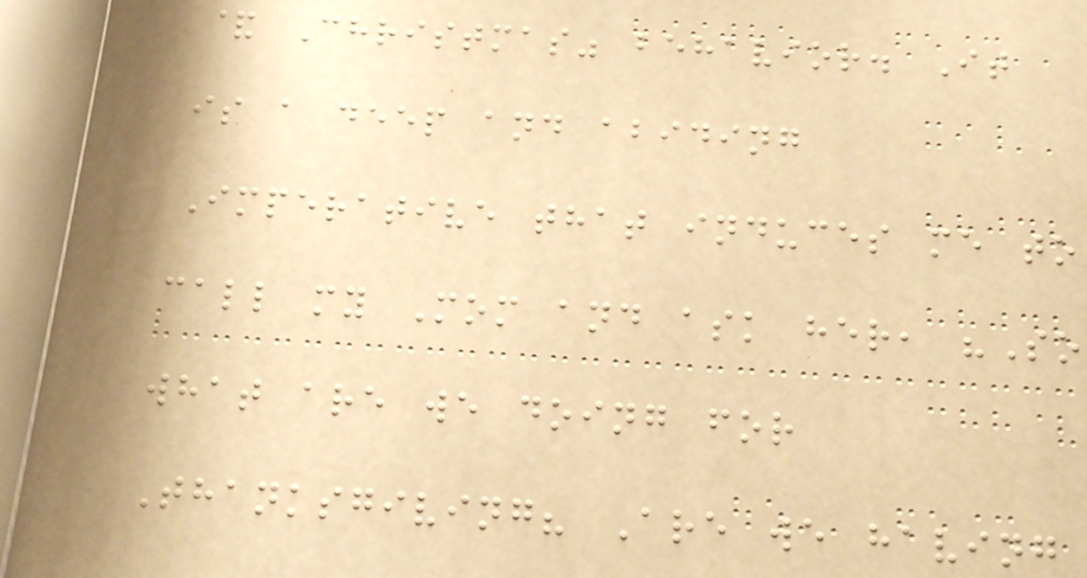& Christmas" behavior. It
is a deep and abiding
Imperative that induces me to
call my Mom and ask her, "So
what are we doing for
Thanksgiving? Are we having
